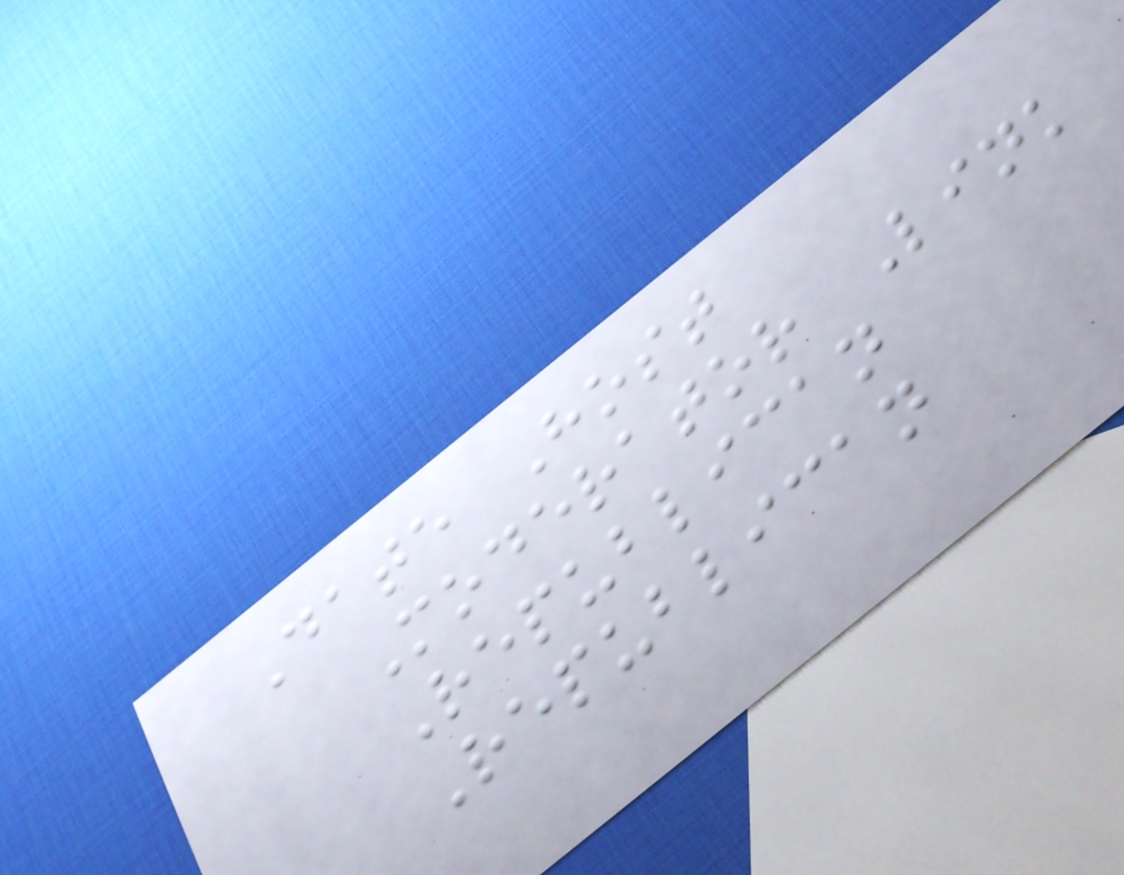Date Host
Moderator Link
Republican
Republican
